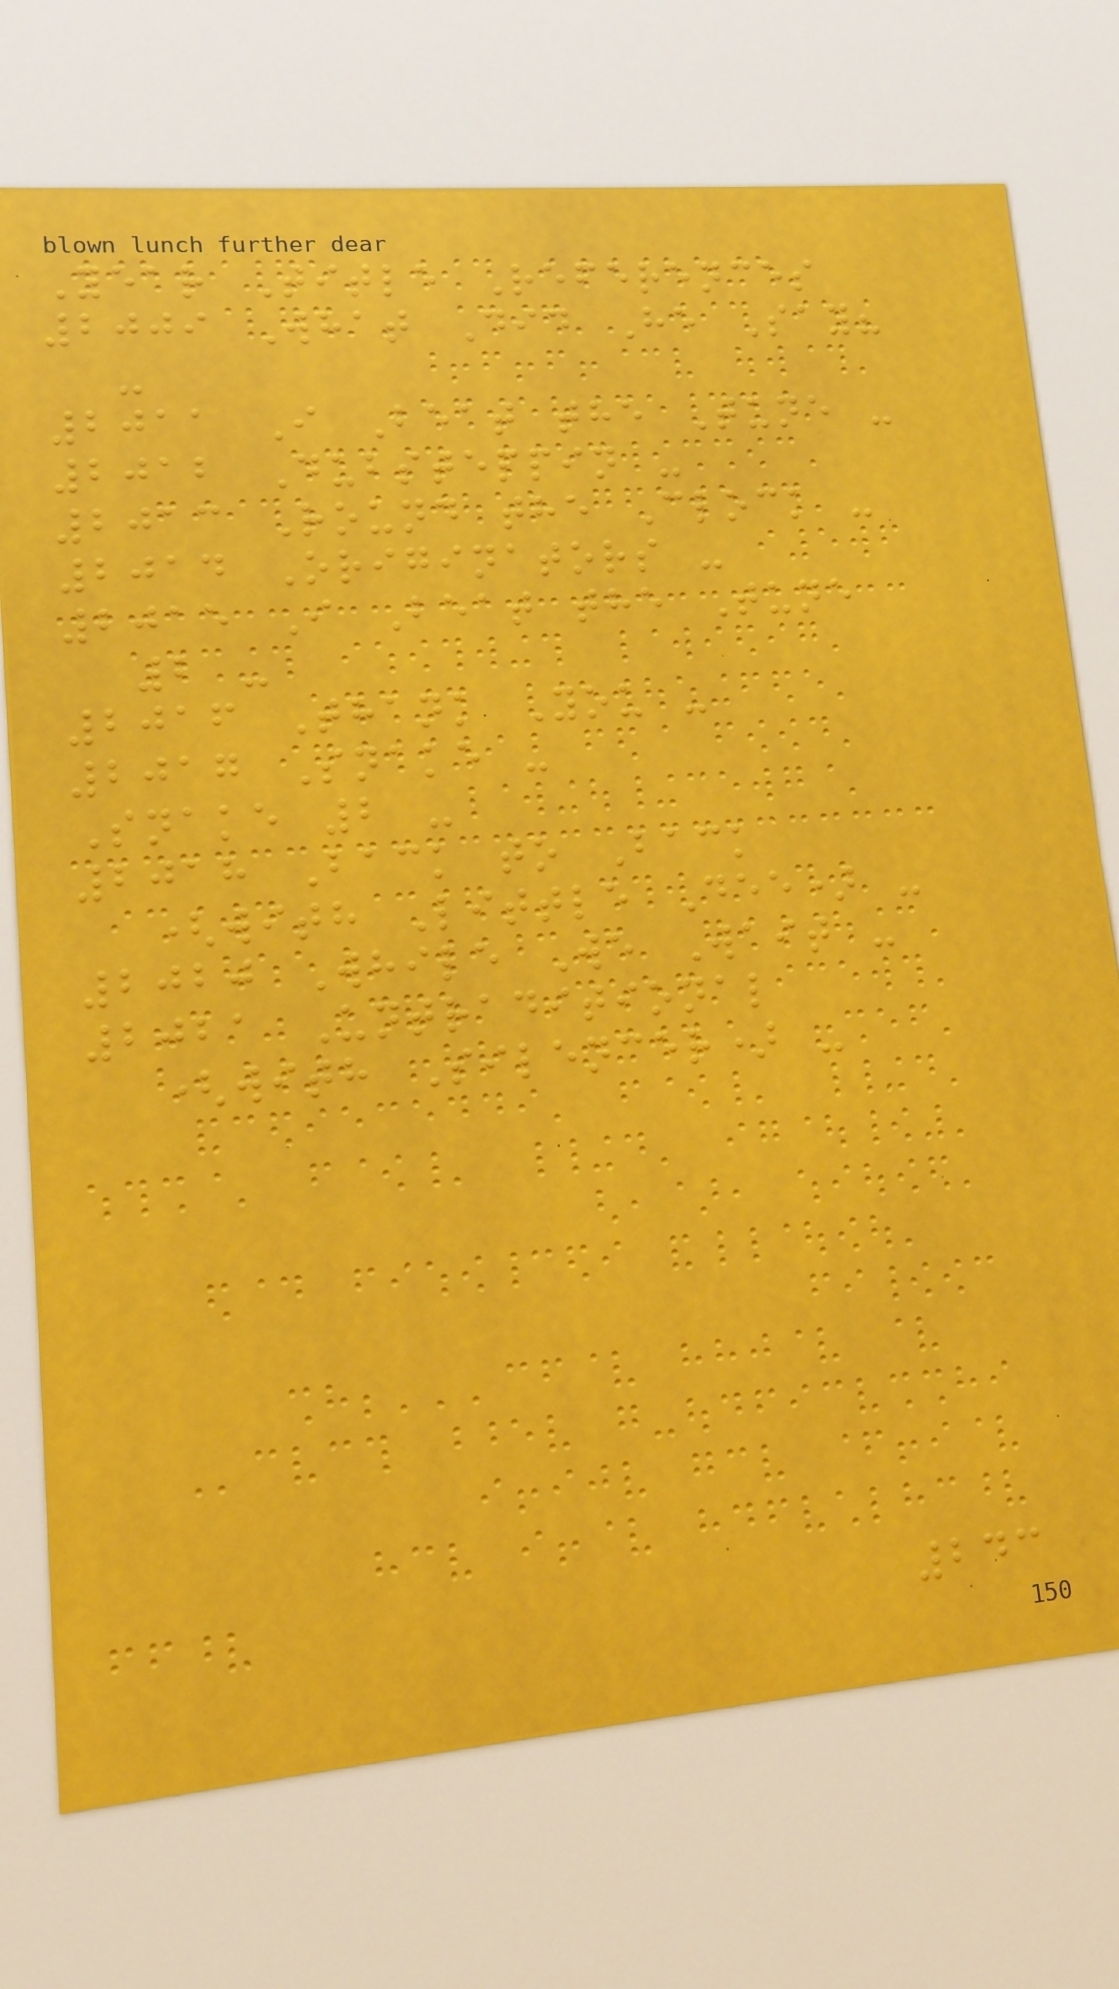Year Title References
2009 What Did He Say?
-
2011 I Beat the Tune -
2012 Dubsteppin -
2013 Round the Clock -
2014 Originators -
2015 I Beat the Tune
2 -
2016 Thank You -
2017 Snake -
Snake 2 -
2018 Back to Back
(with Little Dee) -
2020 While We Wait -
2021 Untraditional
(with Silencer) -
243
